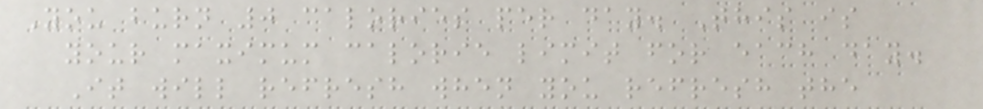You burn 0 calories per day. This is
your maximum calorie limit for each day.
It will refresh when you refresh the
